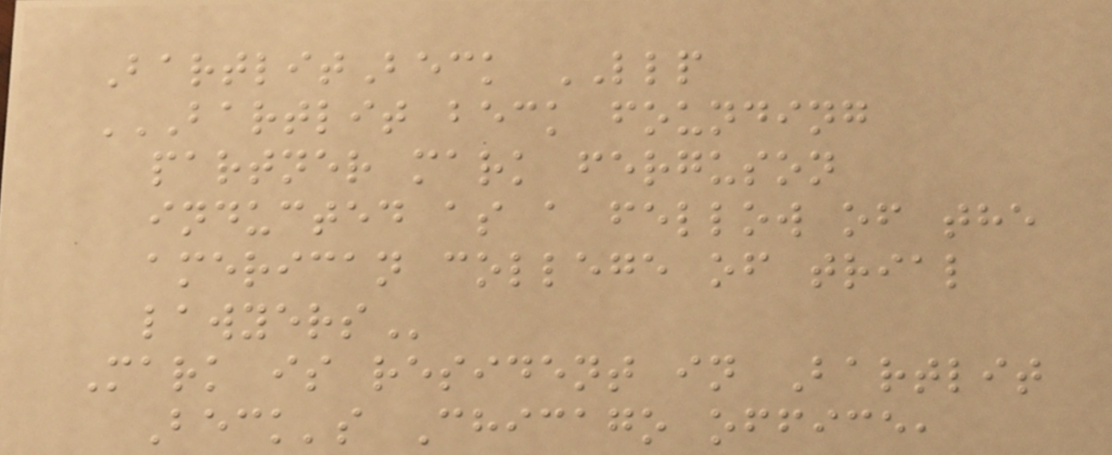BartlitBeck LLP
BARTLIT BECK FOUNDING
PARTNER MARK FERGUSON
INDUCTED AS A FELLOW OF THE
AMERICAN COLLEGE OF TRIAL
LAWYERS
Mark is resident in Bartlit
Beck's Chicago office,
